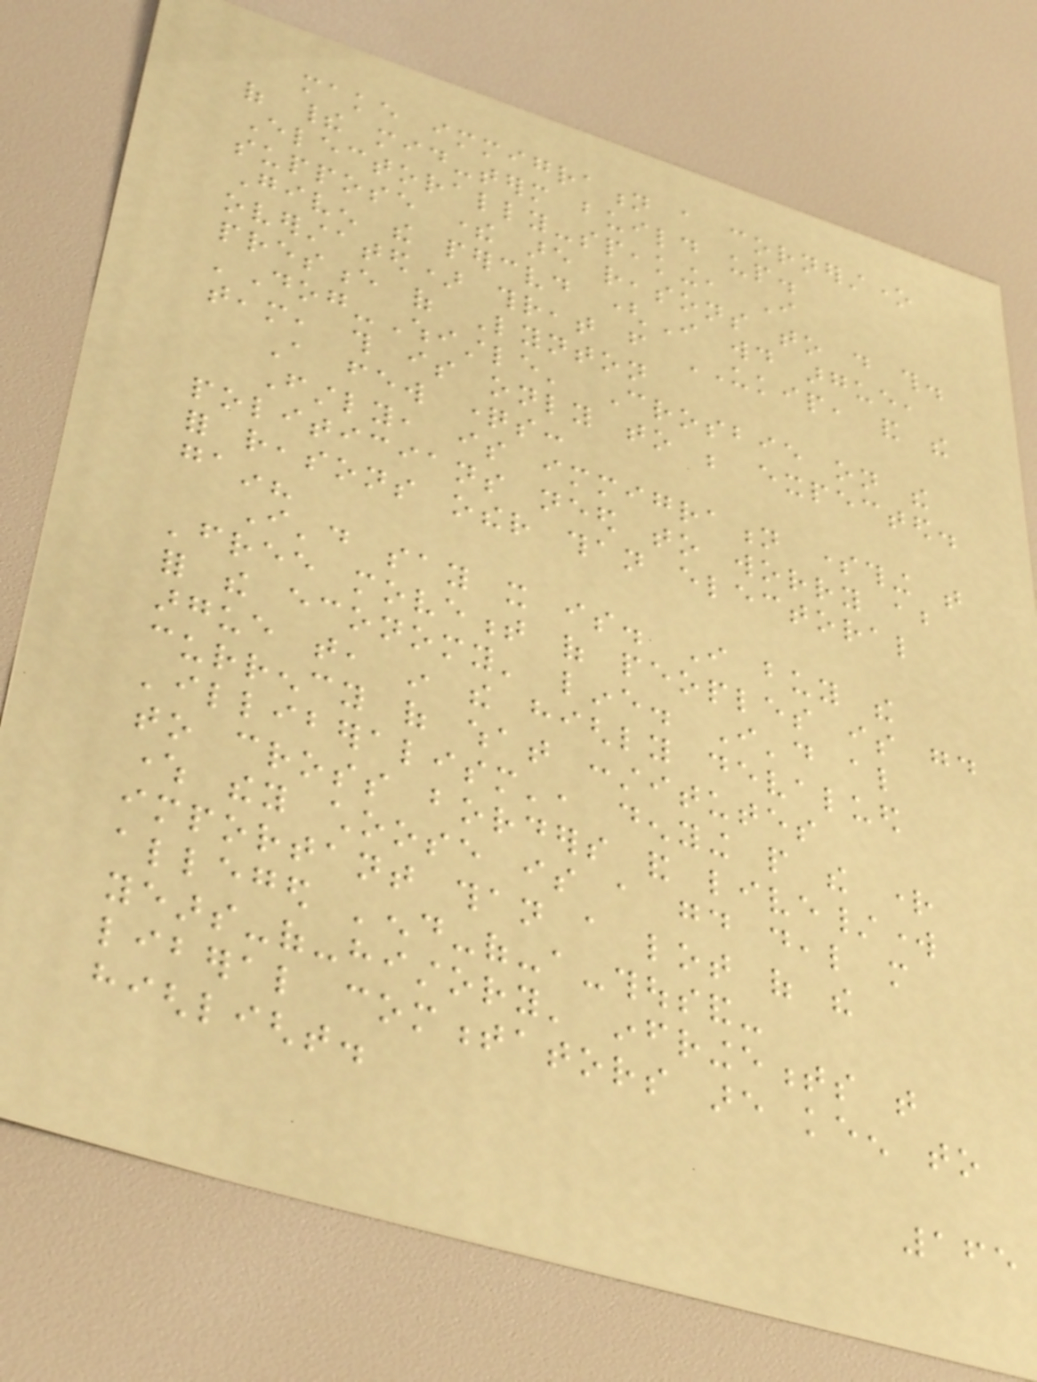make immigration a cornerstone
of their mid-term build up.
Electorally-speaking, I
suppose there are reasons to do this.
Given the perceived (I would argue,
overstated) threat from UKIP, and the
presence of Lynton
'Dog-Whistle' Crosbie on the
team, this is only to be expected.
A few questions:
Firstly, is immigration something that
politicians need to worry about
for reasons other than electoral
gain?
I'd say it is. I buy the
'free movement of peoples is good
for the economy' line. I'd also
argue that, in the highly devalued
currency of what constitutes
'illiberalism', denying people the right
to cross borders and live/work
where they choose is a good deal more
important than a lot of the
alleged 'end-of-a-thousand-
years-of-history' infringements that
liberal commentators are keen to
highlight.
165
